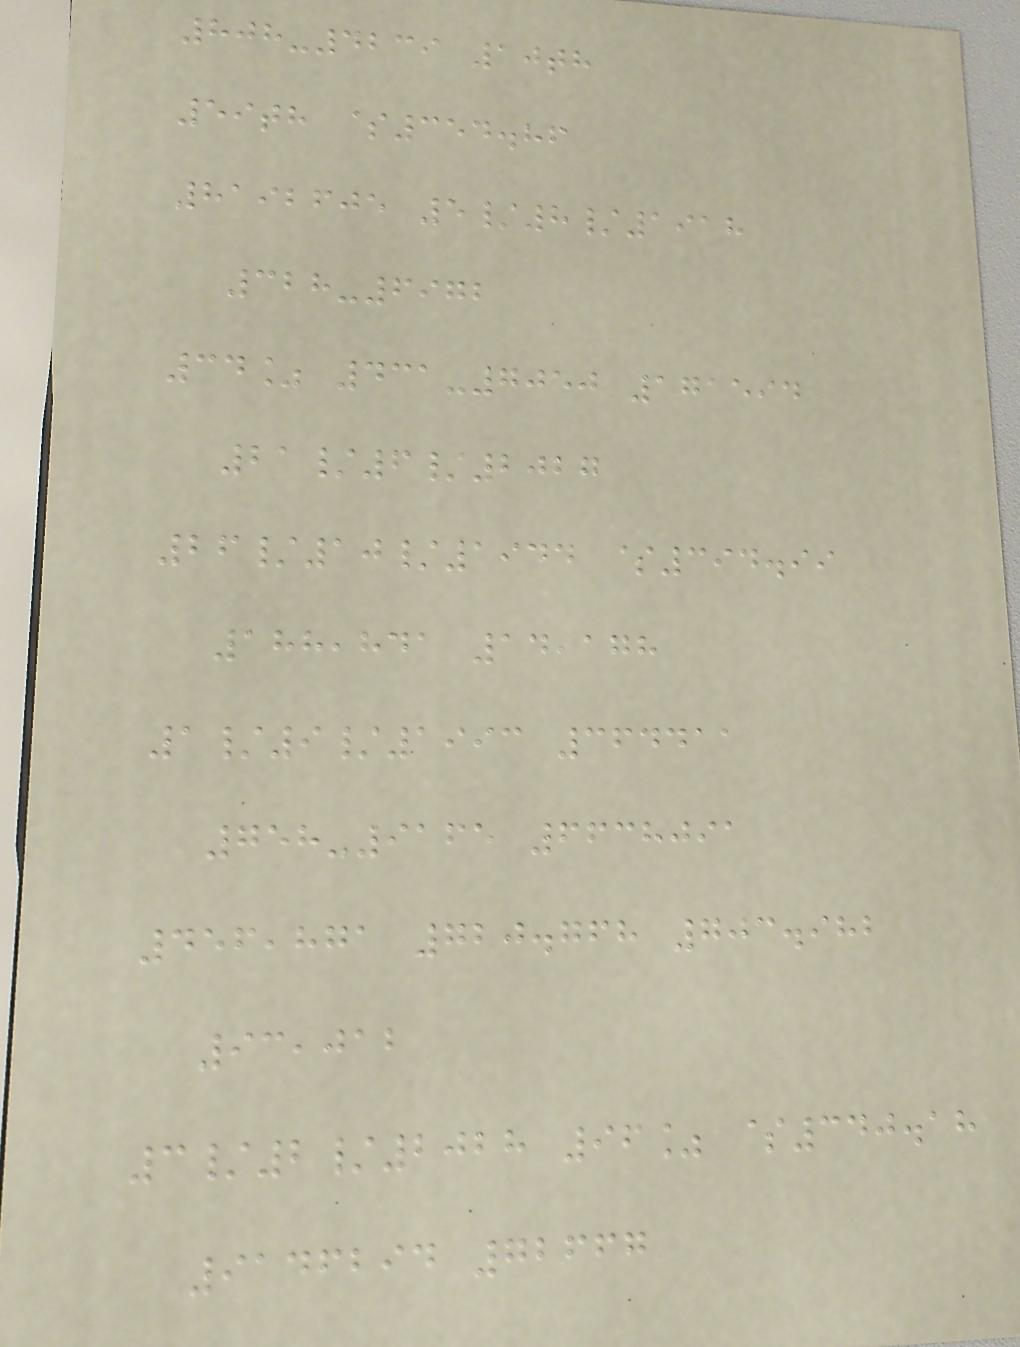808-4239 10th
59th $354.86
8192605 5/8/1918
328-6972
34% 431-7050 171594
21/6/2027
26/10/1944 $394.99
188,841 14,178
1/9/1993 364411
758-9165 6638091
456,871 720.768 703.982
93,012
3/2/2028 96% $340.18
9146294 72667
